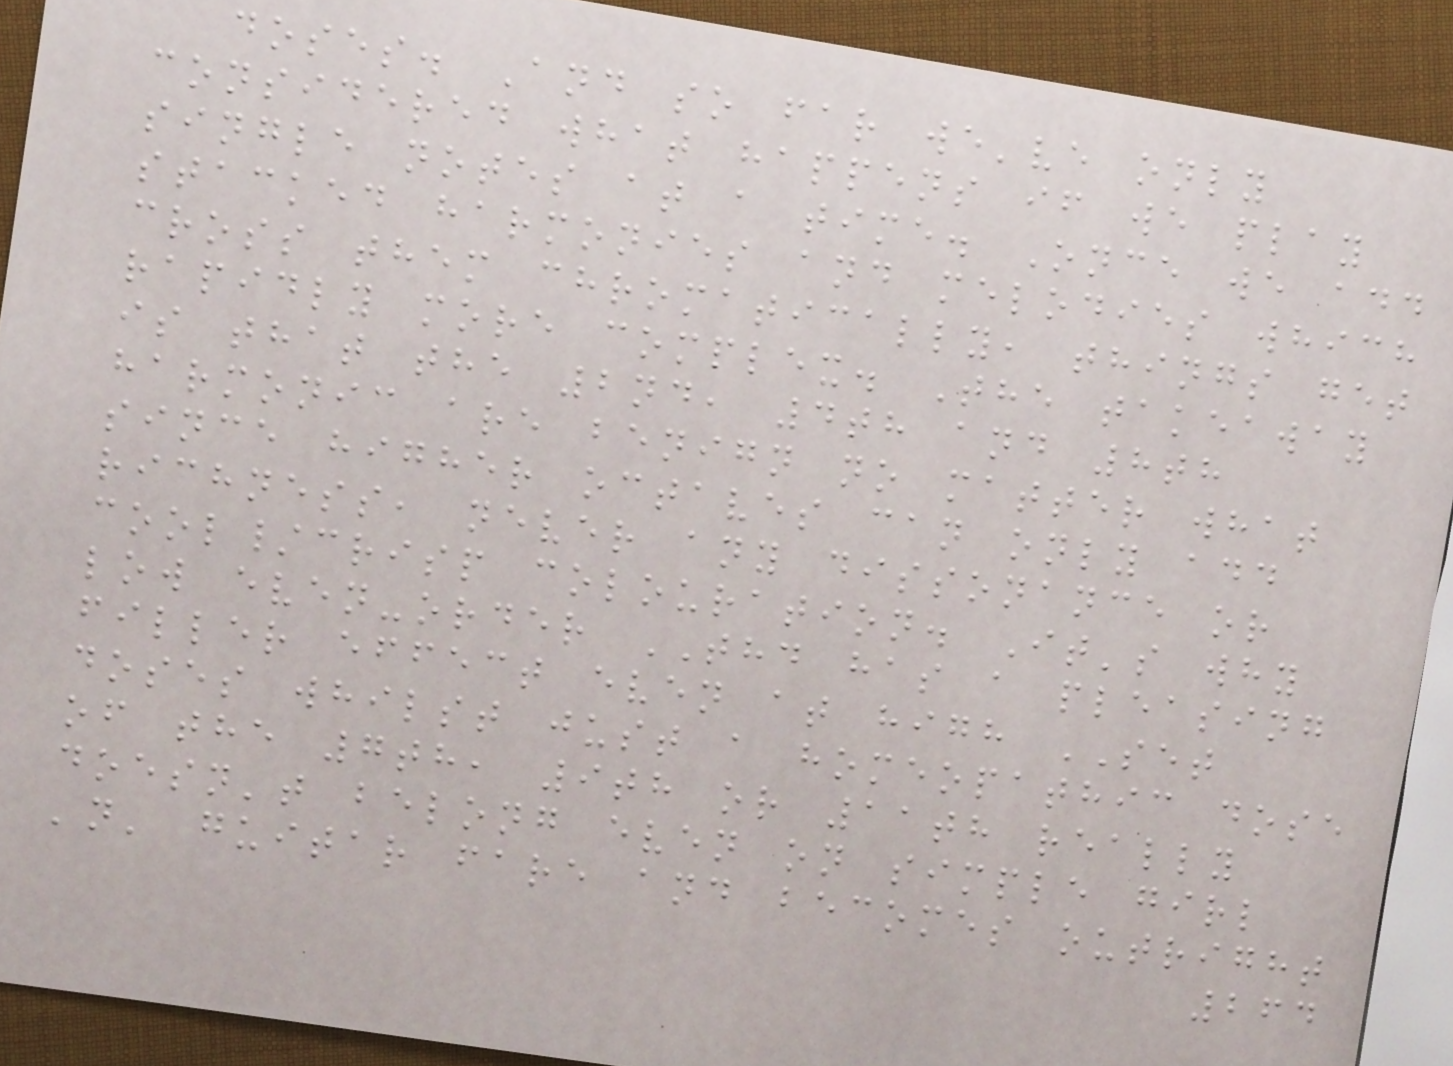doses. And so far we've only
considered what happens if we play
single notes at a time. Once we add
stacked harmonies and melodies which
cross them chromatically, things get
rapidly more complex. The takeaway
is that the 2nd, 4th and 8th
harmonic are benign no matter what
since higher octaves can only add
richness, never any dissonance or
cool/crisp colouration. It's why
low even-order THD has a pleasing
filler effect even at high SET
doses whilst just a homeopathic dose
of the 7th, 9th or 11th really
doesn't belong even on simple girl
'n' guitar fare and becomes outright
264
